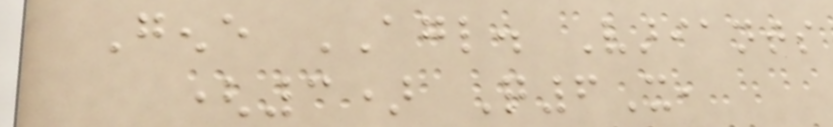Gene AGL. Variants
(3) Q6X,
